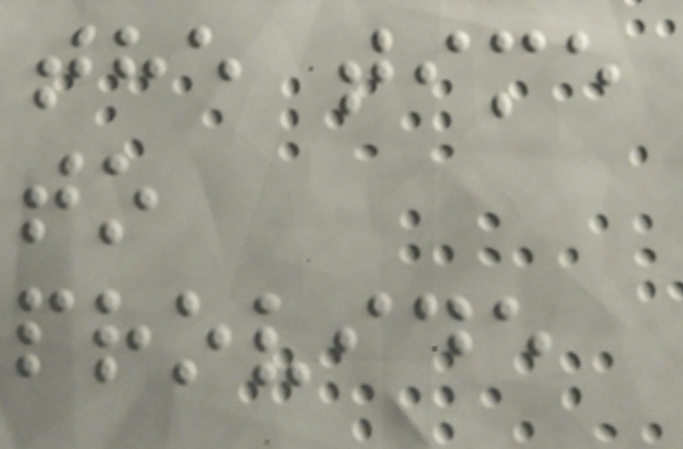the time
to
provide
